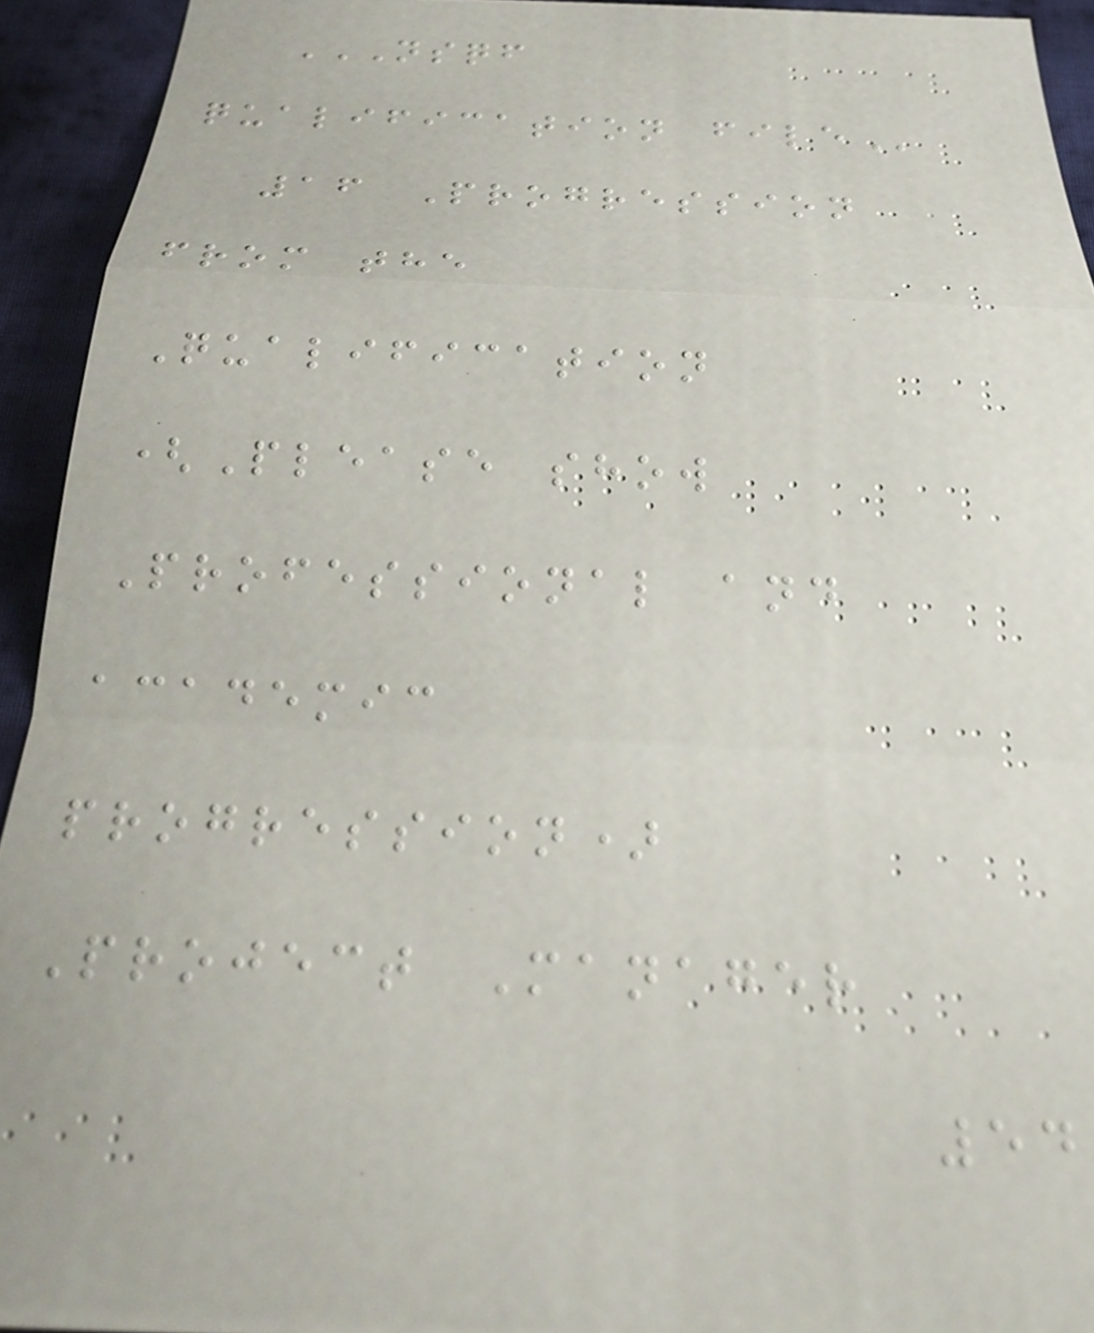NSQF
QUALIFICATION FILE
16 Progression
from the
Qualification
(Please show
Professional and
academic
progression)
Project Manager
54
